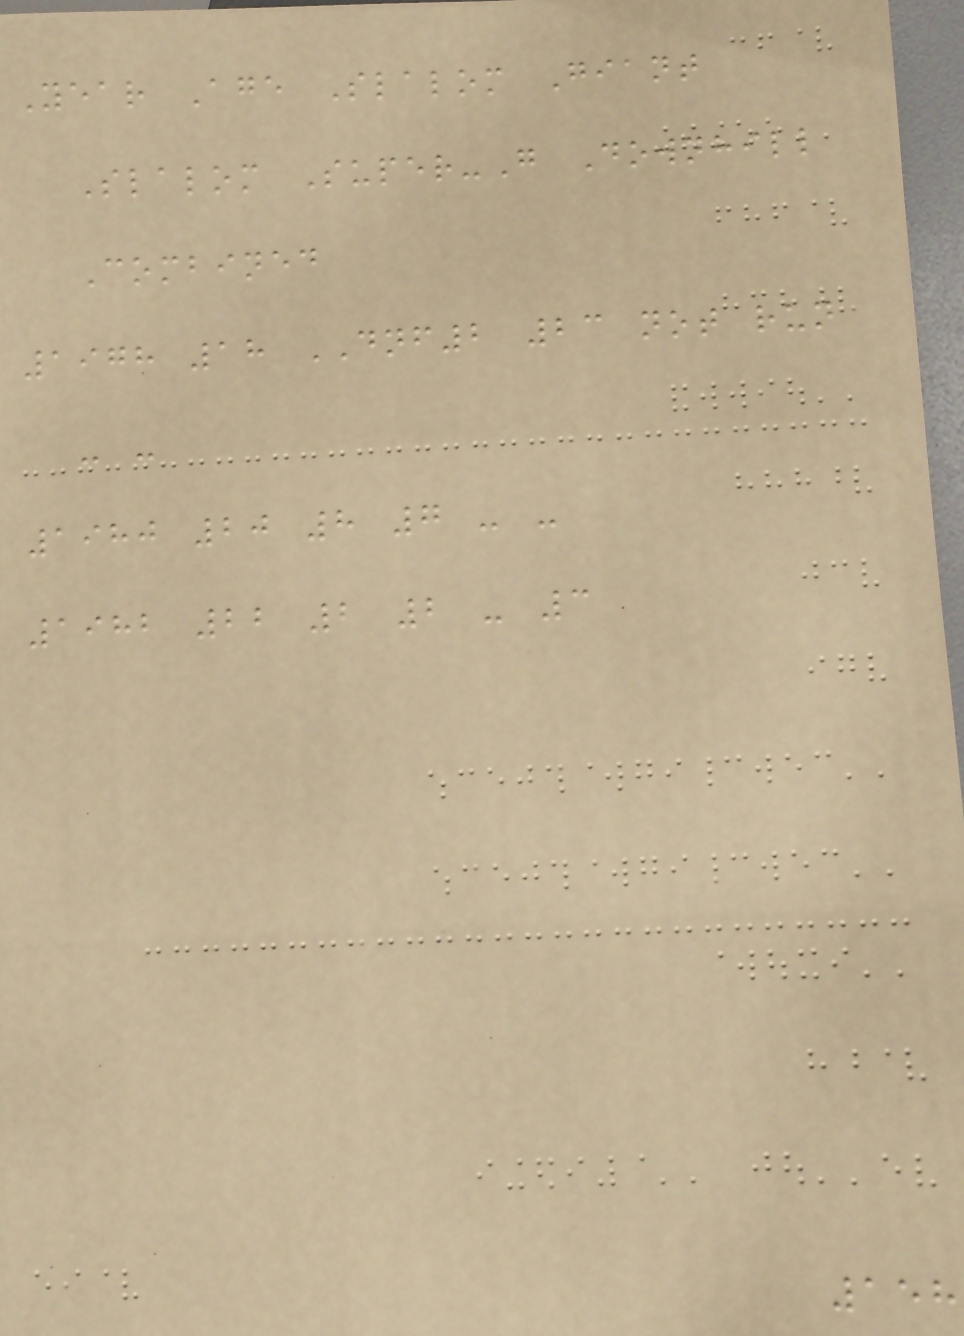Year Age Slalom Giant
Slalom Super-G Downhill
Combined
1978 18 DNF2 23 not run
- -
1980 20 8 7 - -
1982 22 2 2 - 3
158
